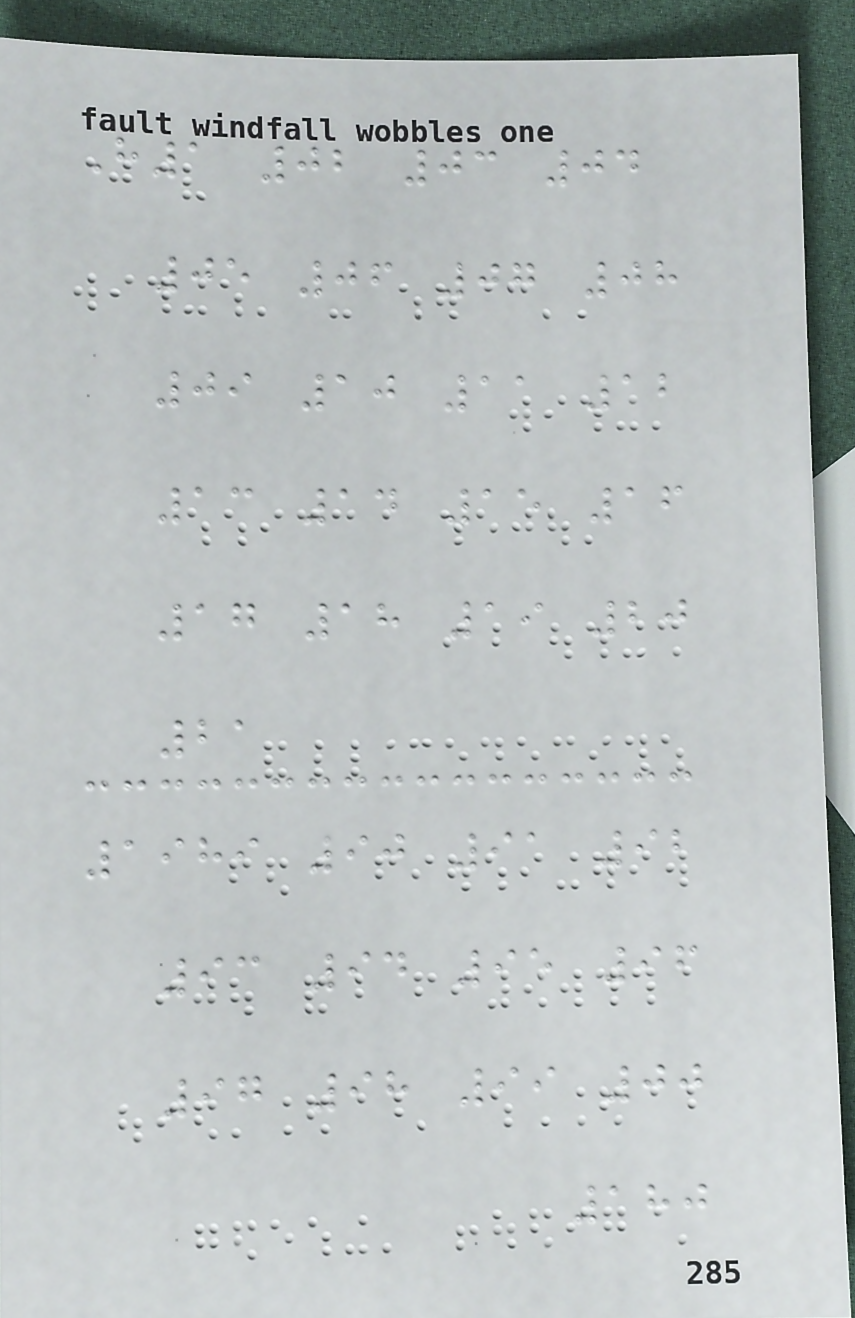H1 02 03 04
05 06 07 08
09 10 11 12
13 14 15 16
17 18 19 20
21
1989 90 91 92
93 94 95 96
97 98 99 00
180
